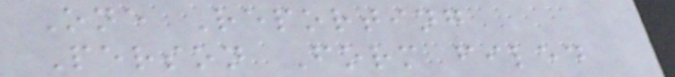One Reporting
Person Form filed
